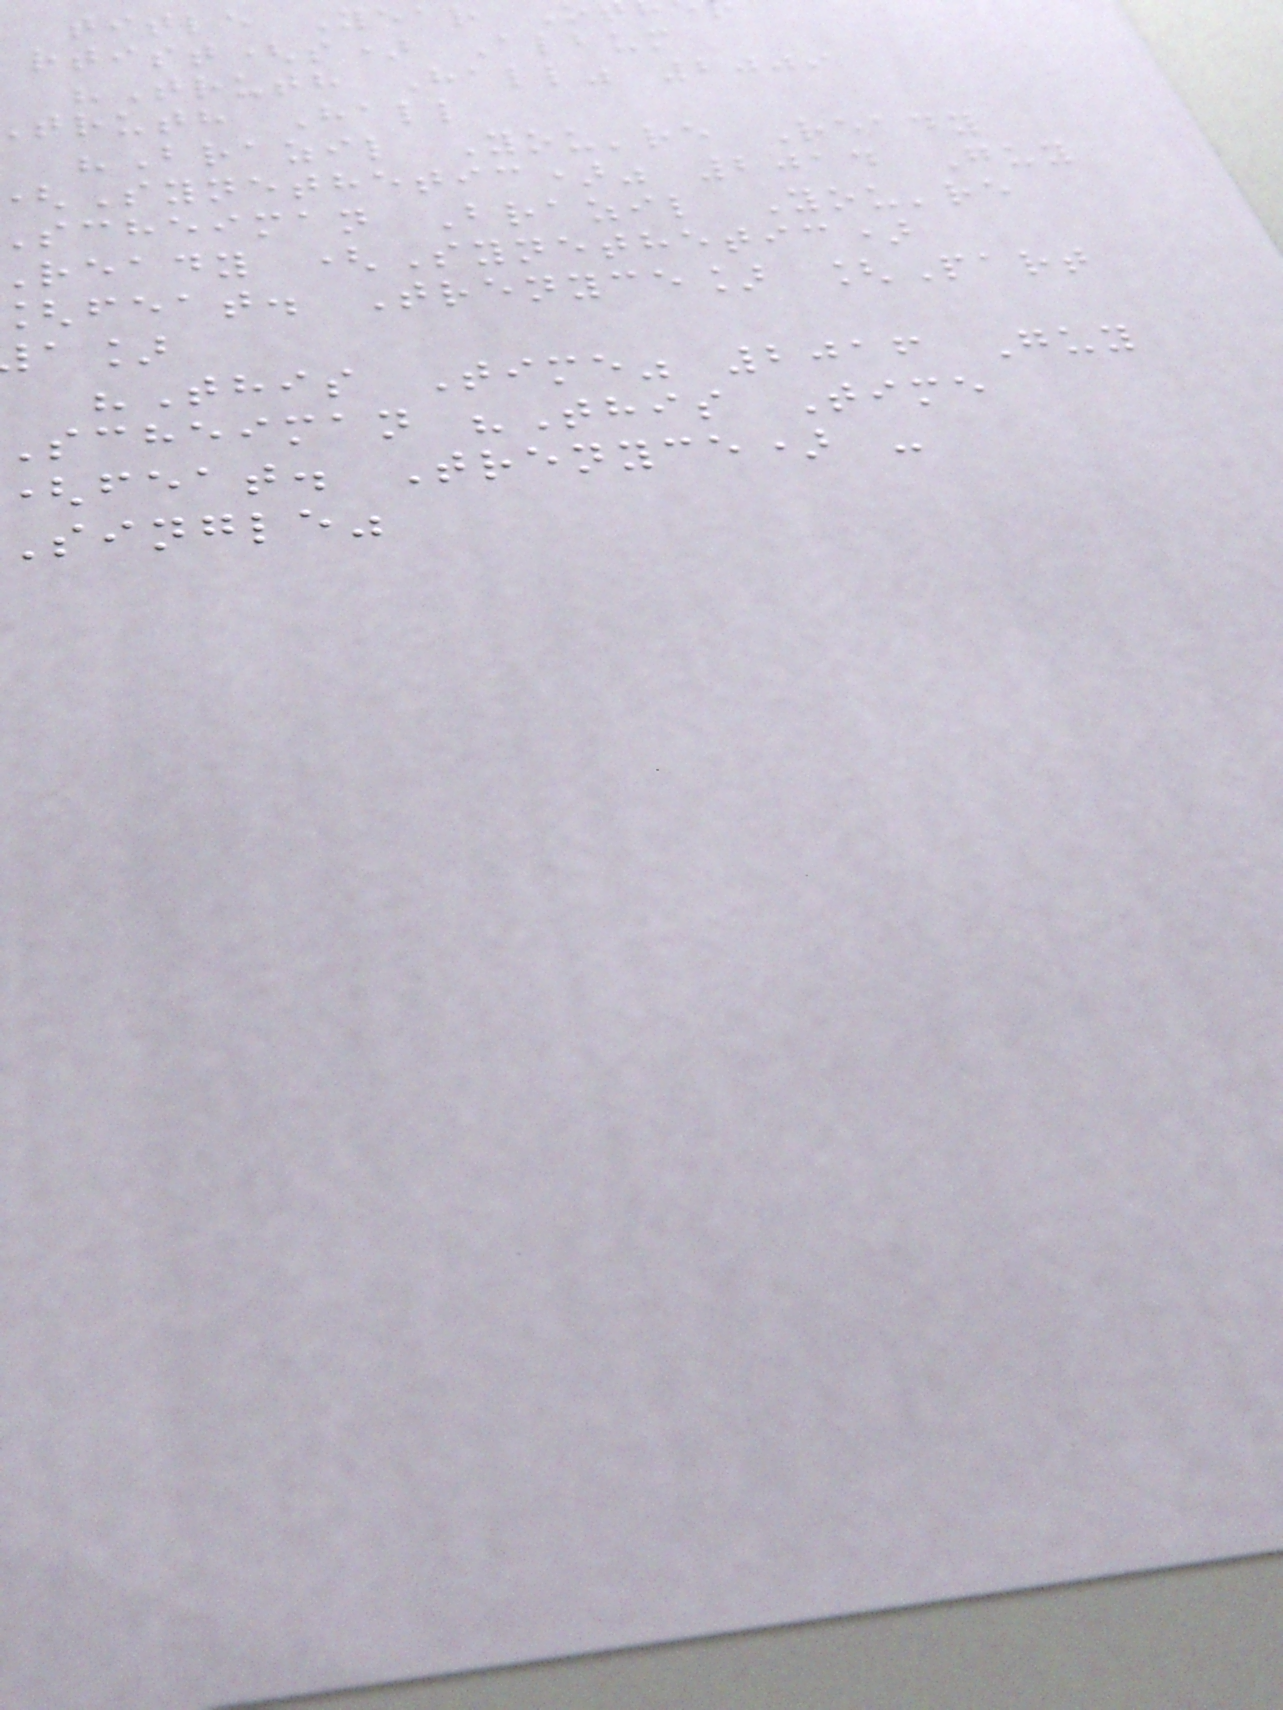title Year
rtist(s) Album
"Truth Hall" 2009
truth Hall
"Brazil You're Ready
Synethetic)" 2014 Guy
scheiman Brazil You're
ready (Synethetic)
feat. Trenyce] [Part
"This Time" 2016 Guy
scheiman "This Time
feat. Trenyce) -
single"
